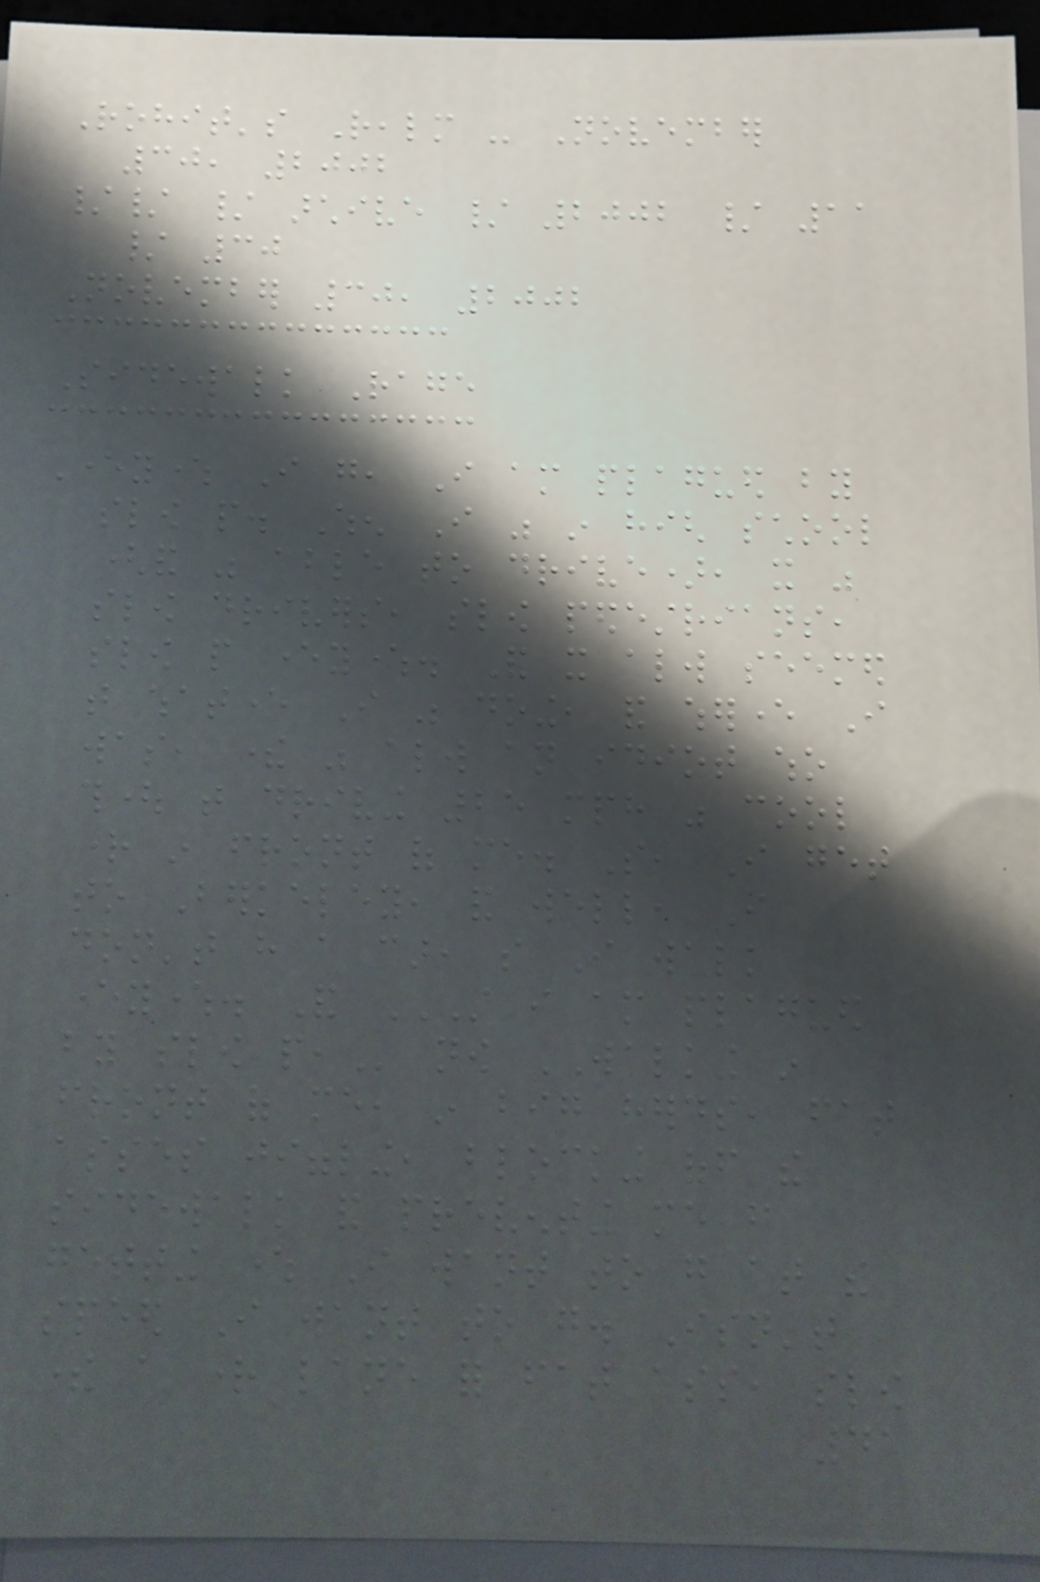Rohit's Realm - November
30, 2002
// / archive / 2002 / 11
/ 30
November 30, 2002
Sidewalk Rage
Everywhere I go, I am plagued by
slow people. When I was in high school
(and was able to drive), it was
slow drivers, slow pedestrians,
slow people everywhere. And it always seemed
that whatever I was doing, and wherever I
was, there was always an idiot who
thought that driving 25 mph was cool
right in front of me. So, I get
to Berkeley, and well, I
don't have a car, so I walk
everywhere. And STILL I AM PLAGUED
BY SLOW PEOPLE, now WALKING in
front of me, in big herds, fat
asses jiggling, blocking off the
sidewalk and preventing me from
getting where I want to go at the
speed I want to go. Isn't
there a right lane for fat ass, slow
41
